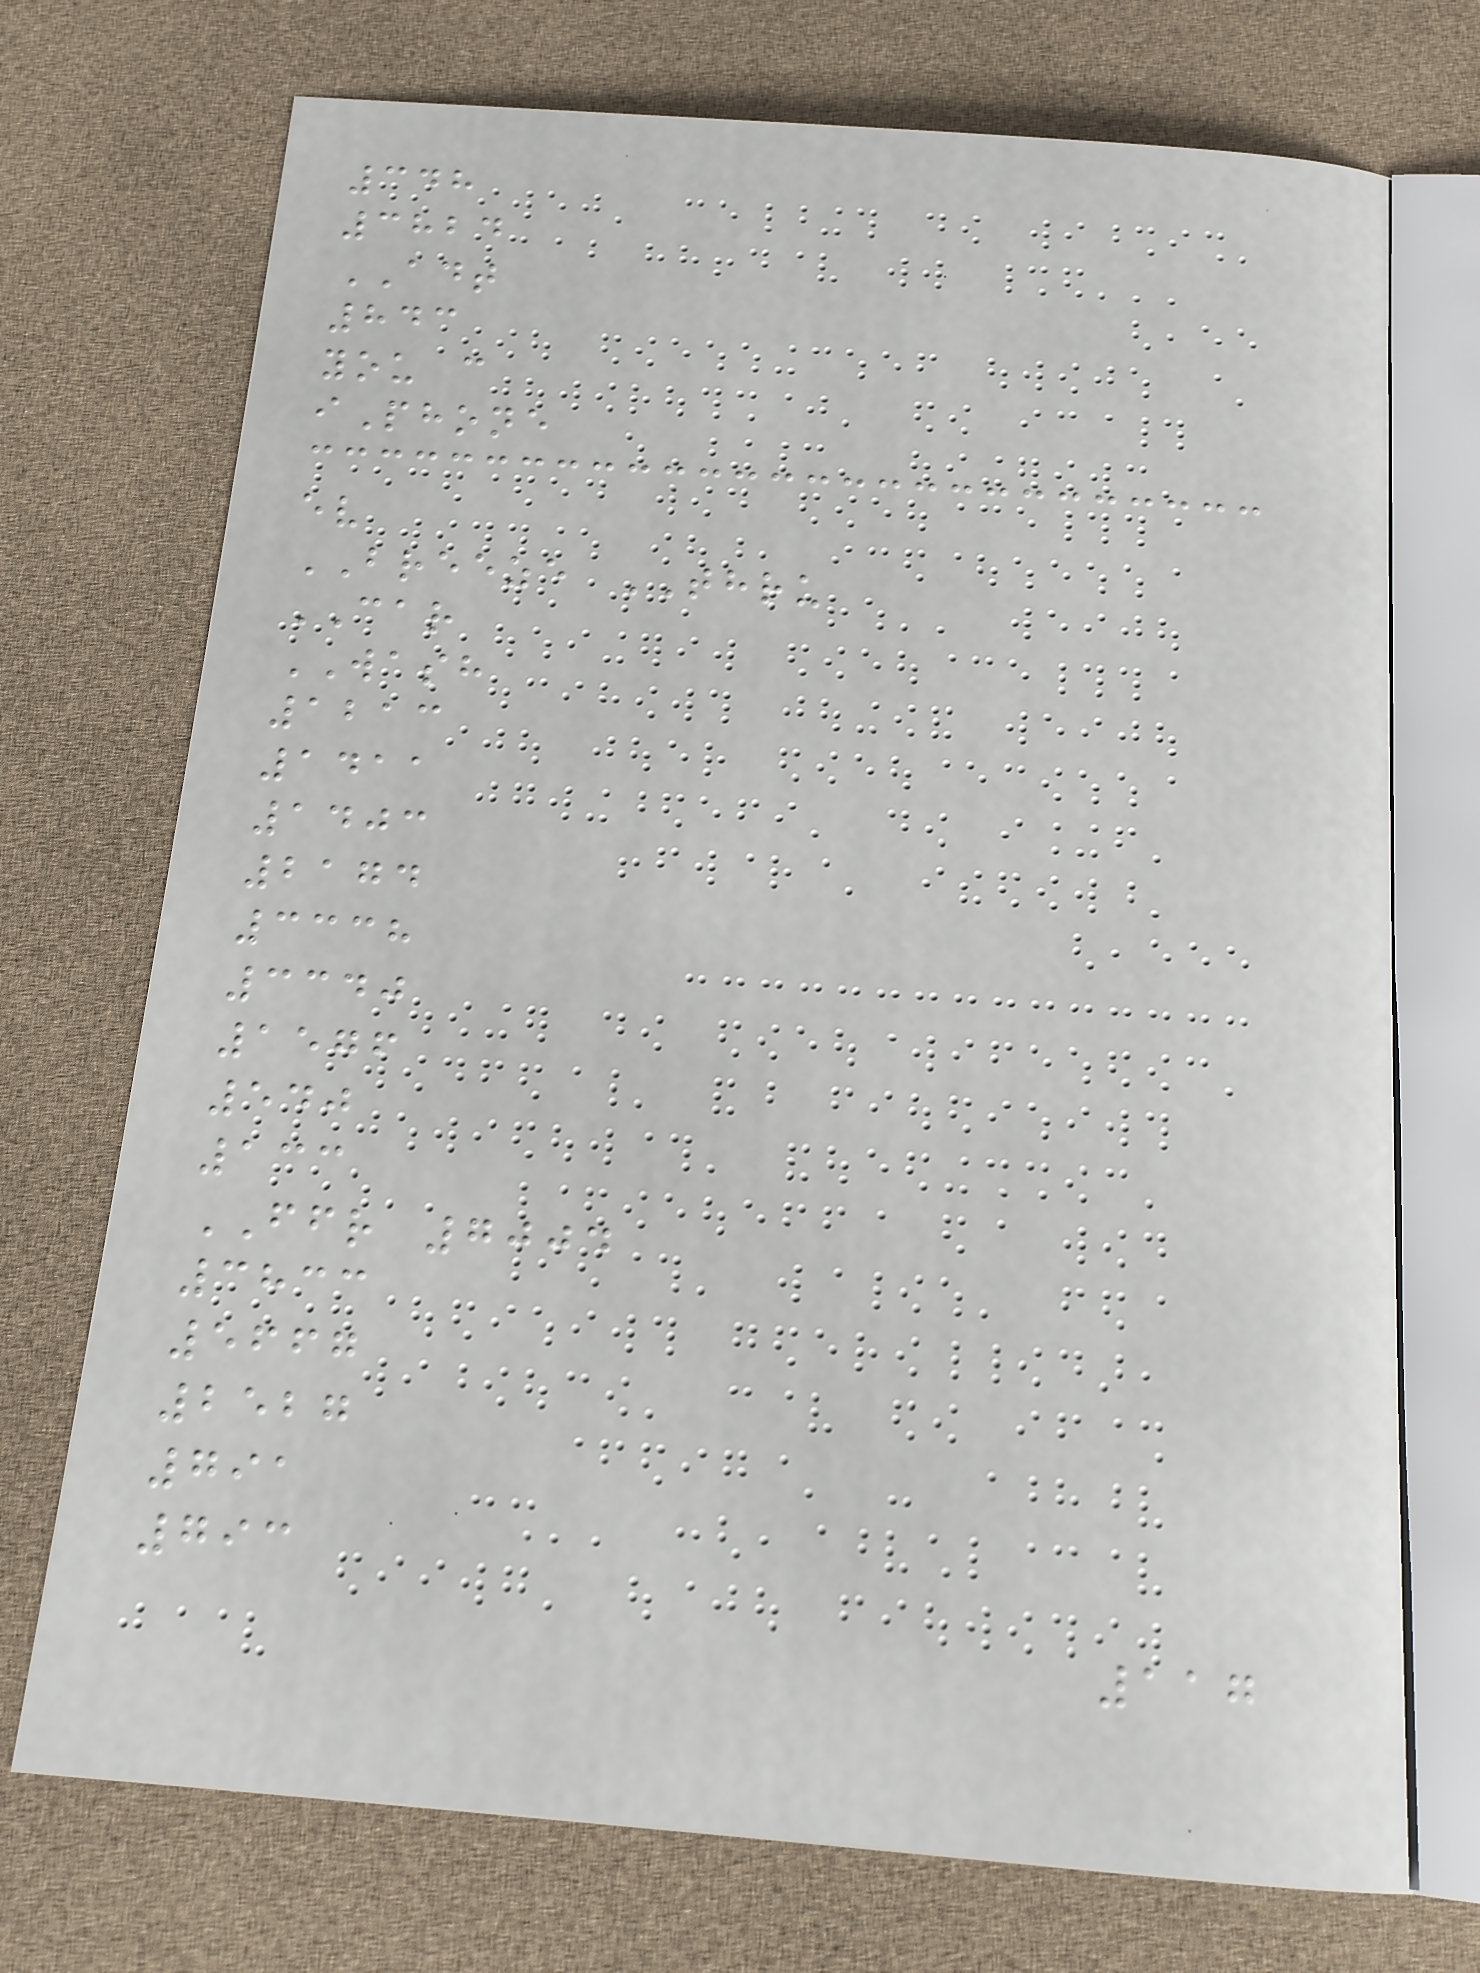348
3824
ADT
843
you c
iPhone
ev
BREEZE THRU
CAR
WASH
1213
1411
1403
2174
3338
3340
1576
540
133
FFR 7004
3833
5667
2527
791
793
117
